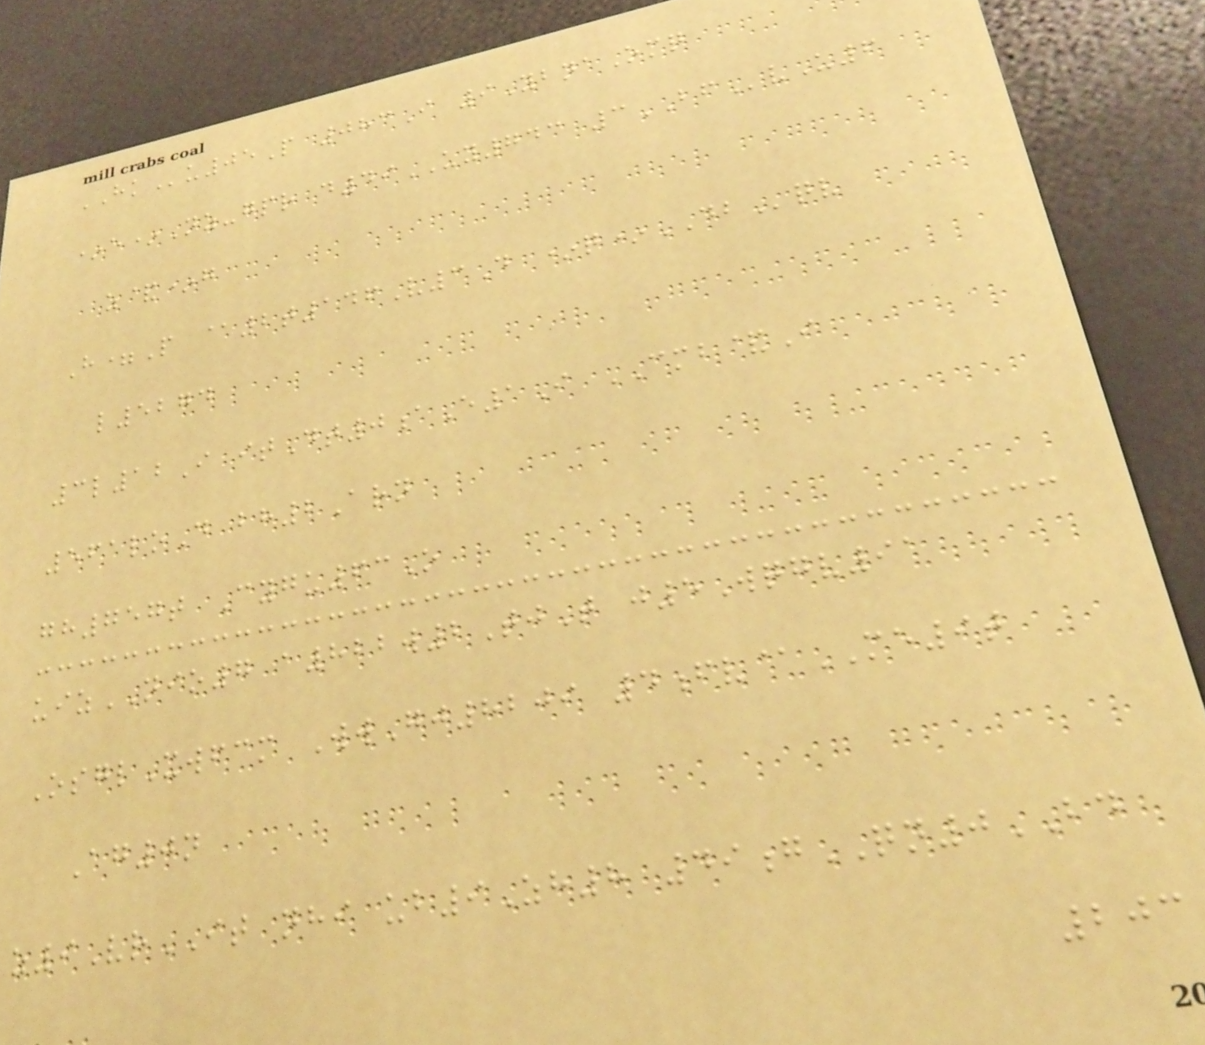HKu05P 083I 9YbnaOmq
*e*Nz-gpr d49UY743 3BFvU6
z&*g
H=P @2t146V3D *q*DBqv
l5274
3l12I itDt0aE1I CMB&I
561loD bh2Arn
gh757t Cygu63O
uizNIO7 a822w2TjT j5Wqgv91
OsglXwfcm WwGj8209 4fv@ME9t
Ag0n
z9VrIT nhi ub9Zh8 49gQN0BD
203
